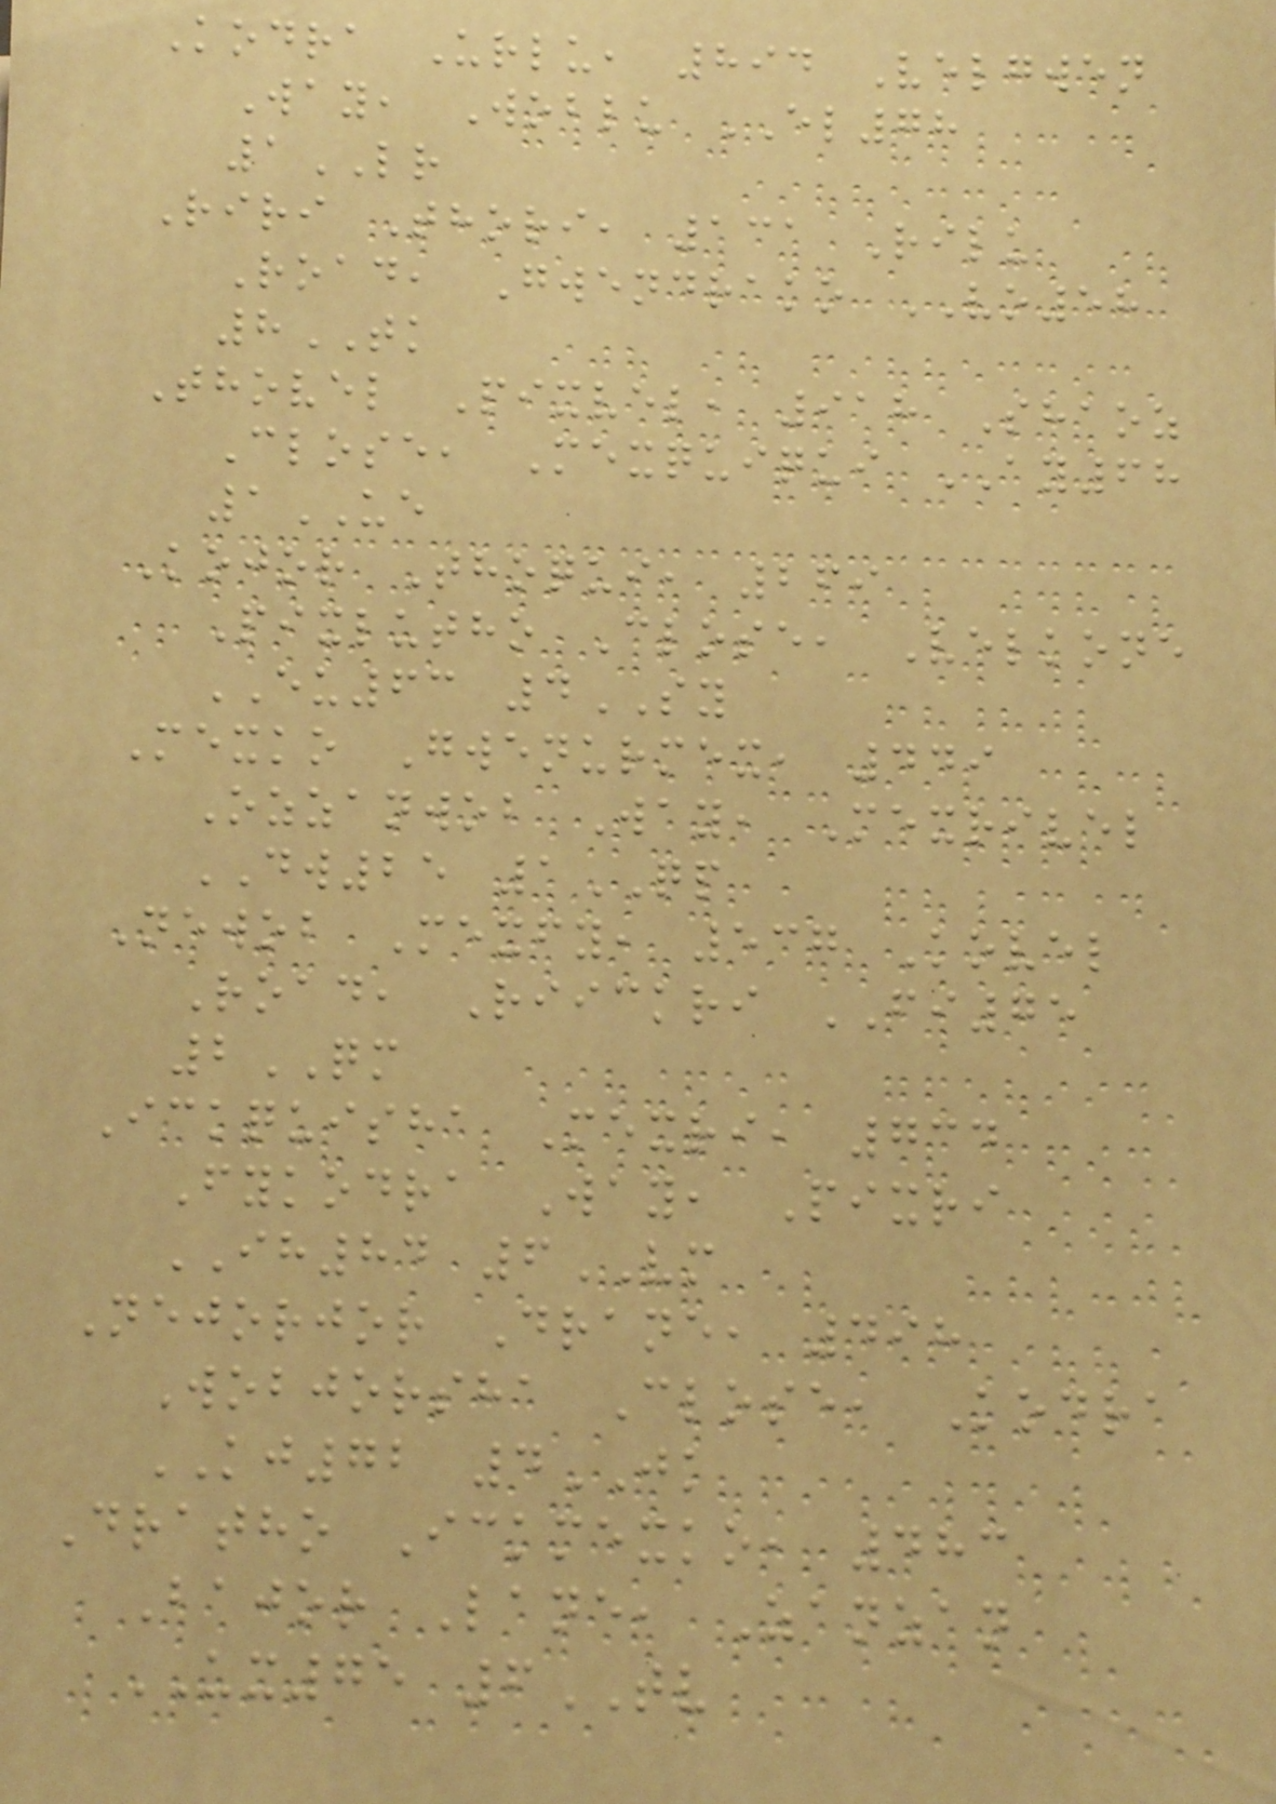Kodra Urlu, 894 Velgwen
Way, Woblu EL78
1LR
Riri Thori, 131 Rilu
Road, Gwendrako VO58
8TK
Thovel Pixvel, 918 Shaoz
Close, Mexquiqui AY68
1UE
Kojor Thoqui, 269
Pixlutho Close, Velkone
EU63 4SY
Mexko Gwenurmex, 449
Ozzanwob Way, Mexrivel
DW25 1QP
Newob Mexfy, 537 Kovel
Road, Riickri FI75
2QM
Ickquisha Mexri, 734
Fykodra Way, Pixri
IH84 6VM
Nejorjor Drane, 498
Wobjorsha Close, Kodra
KJ72 4JK
Dratho Ickmexko, 483
Bajor Lane, Zanzan
UX75 6TV
